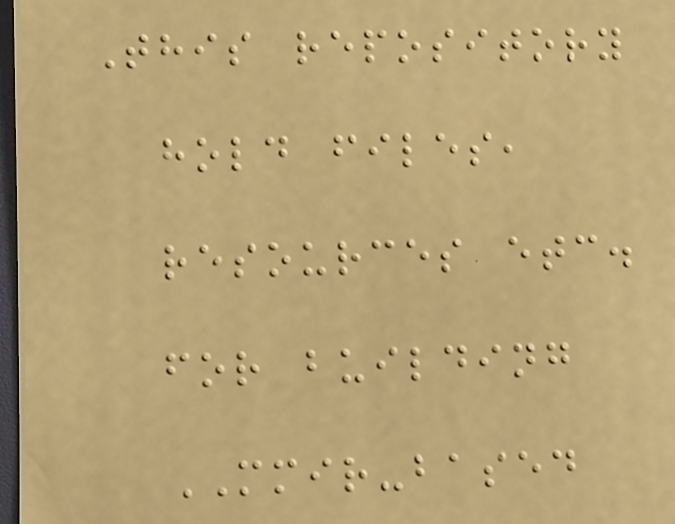This repository
hold files,
resources etc.
for building
MMIR-based
